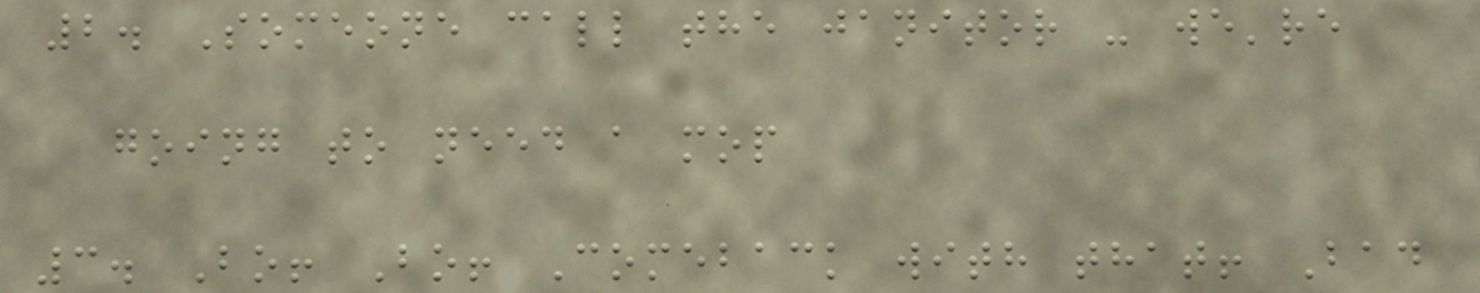2. Someone call the janitor - we're
going to need a mop
3. Bo! Bo! Comeback with that! Bad
